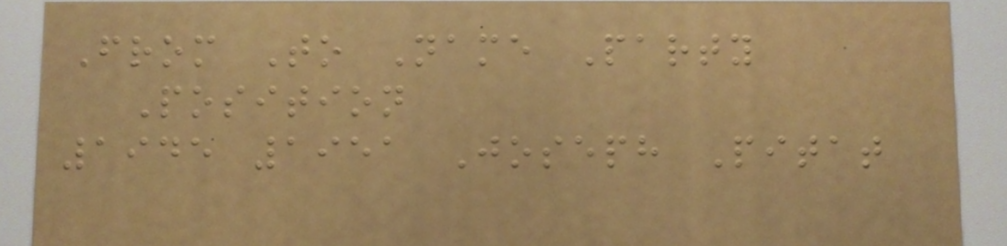From To Name Party
Position
1945 1951 Joseph Pitat
